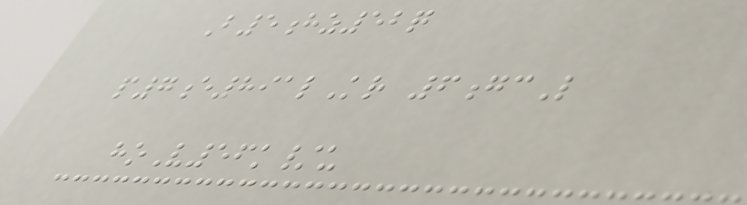B5hz52q
p7e891lKr 6gcL
hoV56k/u
